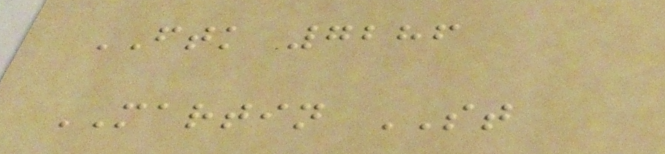FTK 7286
MARTIN ST
